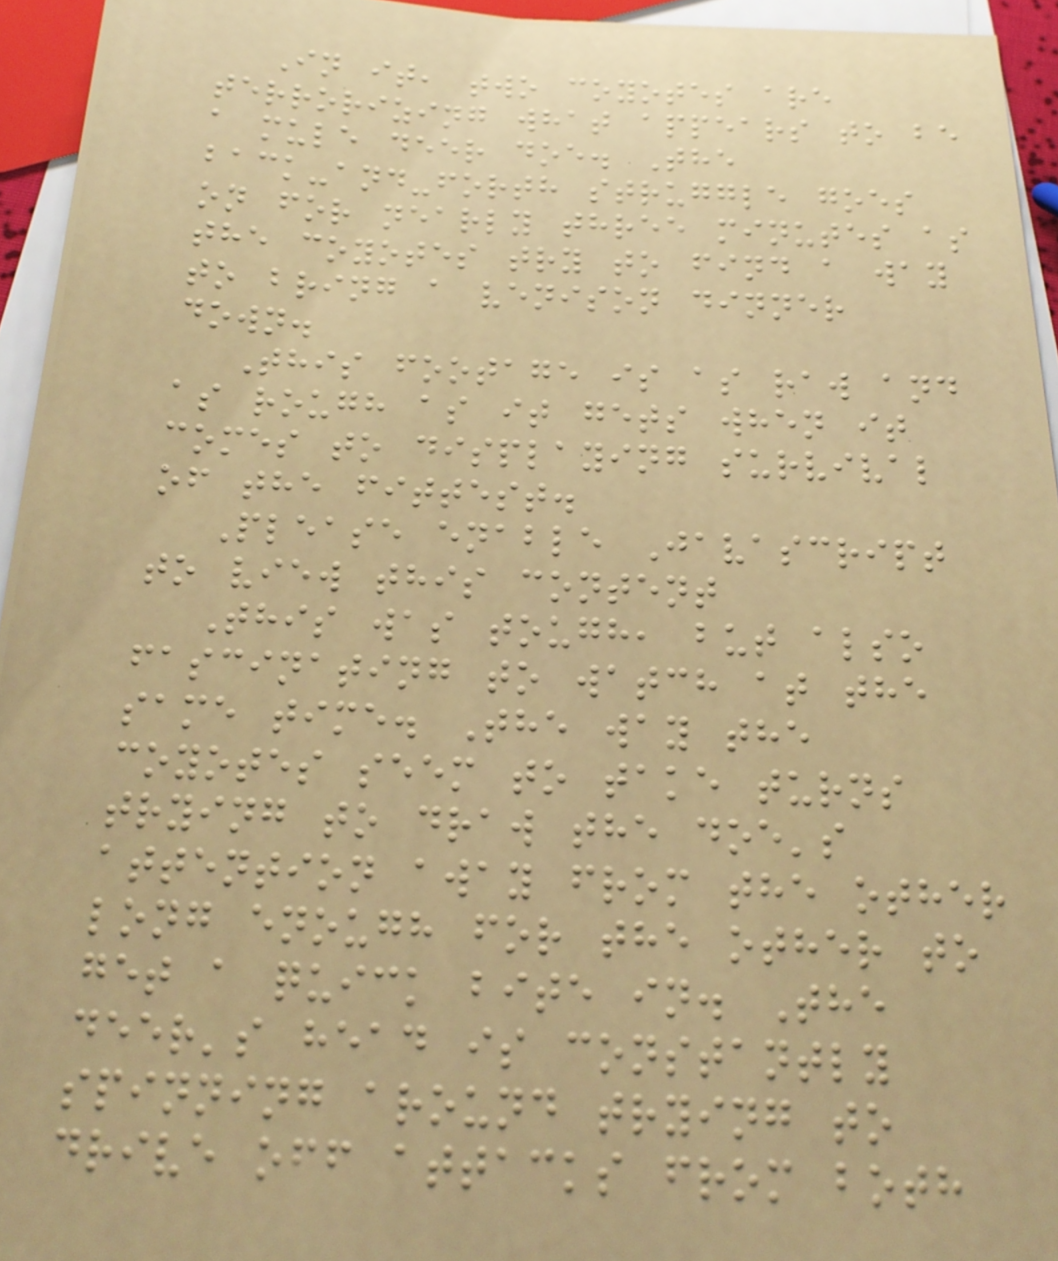In it, two coyotes are
terrorizing what appears to be
a mule deer doe. The
back-and-forth struggle goes
on for nearly three minutes as
the coyotes try to find a way
to bring a venison dinner
down.
This footage is as raw and
as rough as it gets when it
comes to displaying survival
of the fittest.
Please enable Javascript
to view this content
This was tough, but also
fascinating to watch at the
same time. The way the
coyotes seem to take turns
trying to draw the doe's
attention away from the other
long enough for the other to
get a quick bite in. The
deer's head is constantly
spinning around trying to
drive off attacks from both
